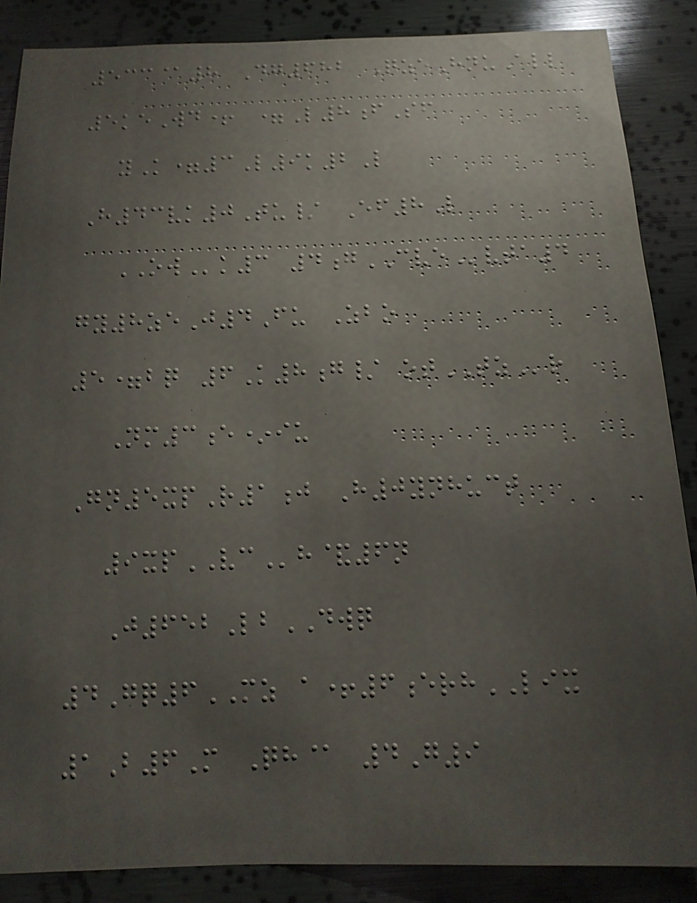533@8 Dg682 QzeHnuAll
5keWd+ =L8fSf
yK=3L9k2L
H43vk0Tu/ Ef8L
OWk3 4gCVEvta4
gy8zeJ4Fu Zbo
5=bq 6K8g/ otTZr
Nm3e*iu
Gn5xpR1j H0ynhuct
9xpVCh&6n
J652LbDWQ
4Gq6MZ a+6erhLIX
1B6M Qh@ 4G9
